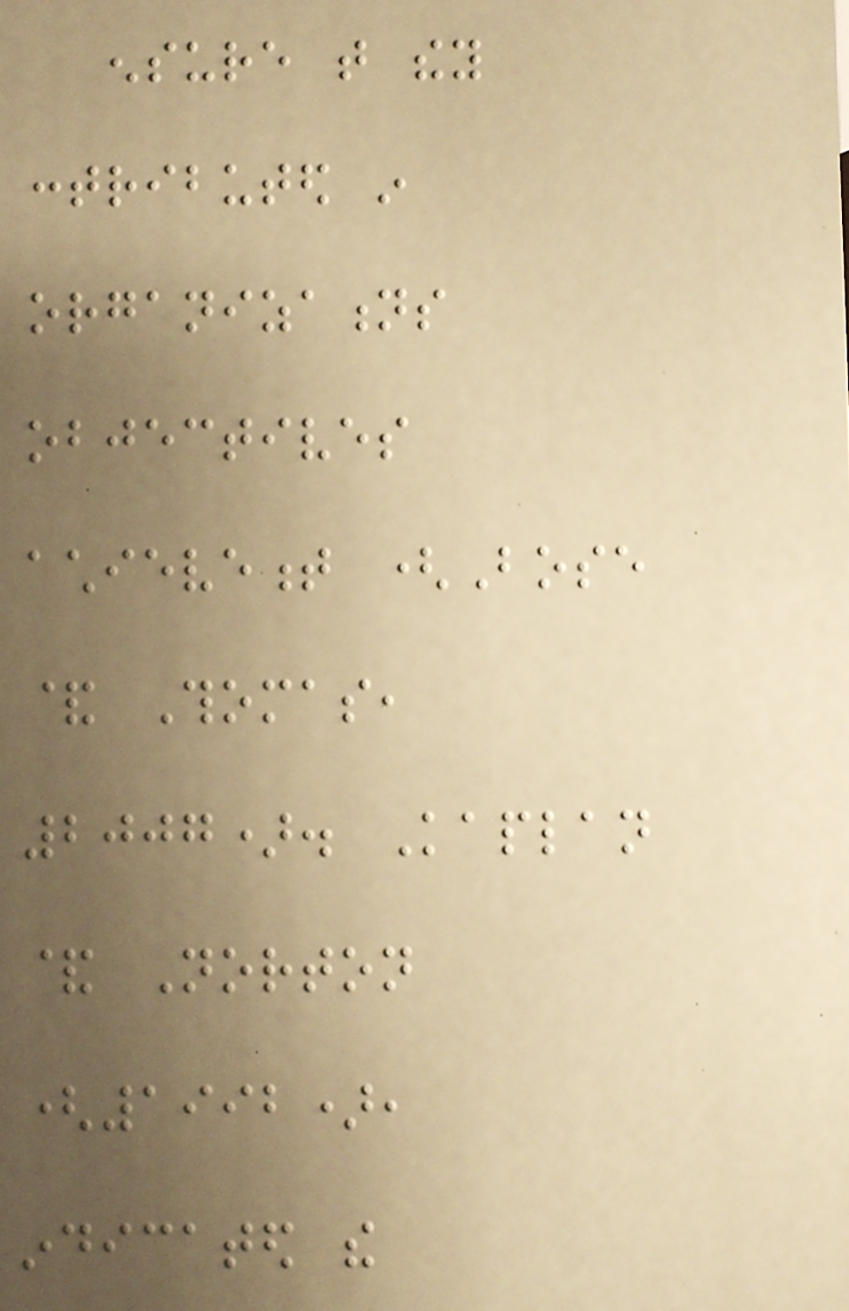ensure that they
contributed in
organizations
objectives
achievement (Bose
& Thomas,
2007). Kaplan
& Norton
(1992),
indicated the
